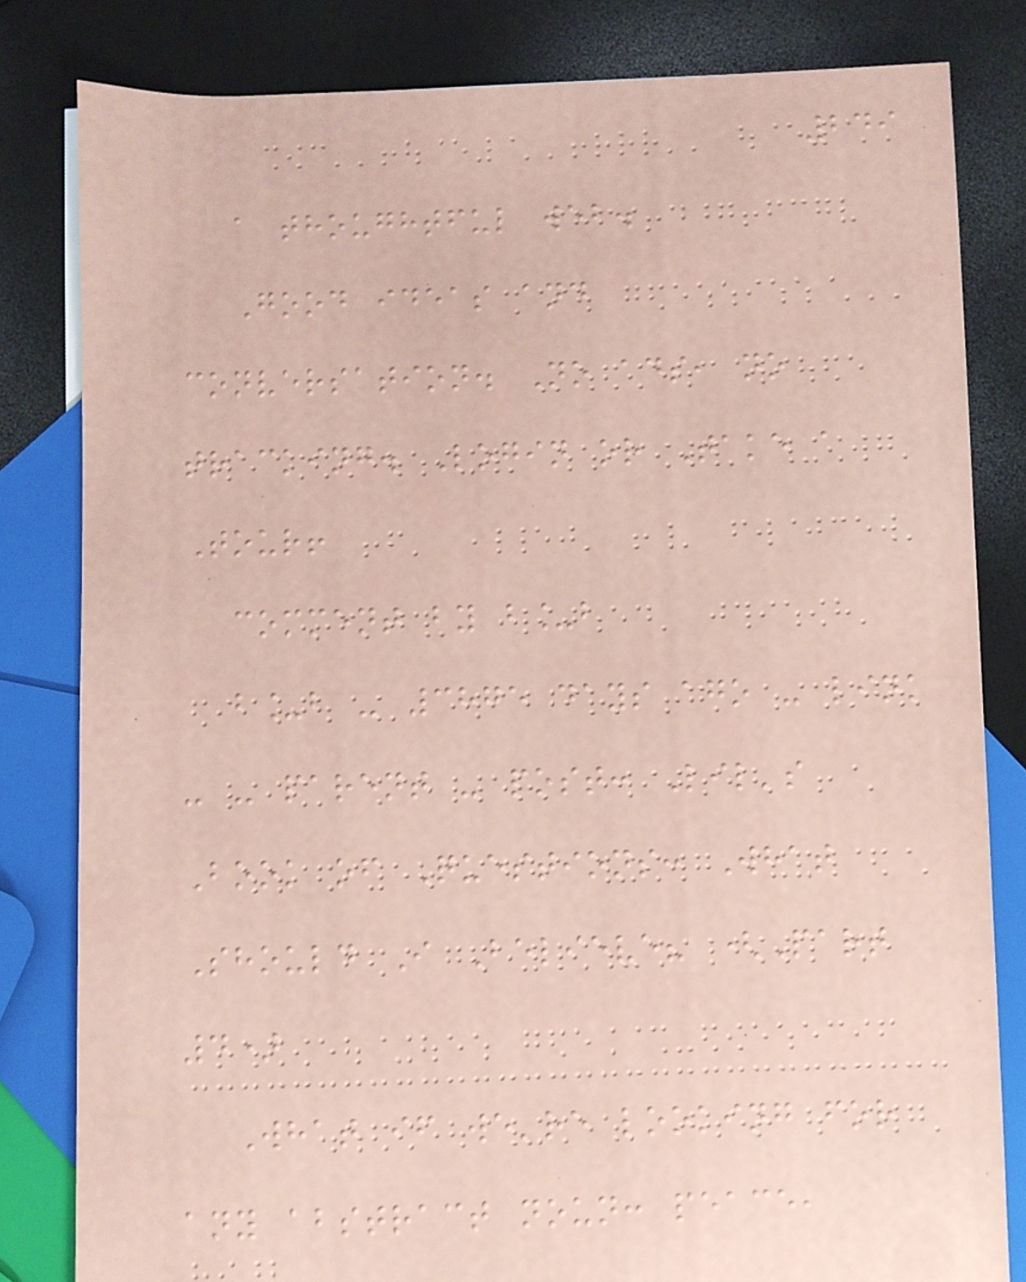249
a thoughtful web.
Good ideas and
conversation. No ads, no
tracking. Login or Take a
Tour!
comment by b_b
b_b - 3875 days ago - link
- - parent - post: Lil's
Book of Questions: What
Should I Believe? (Part
4)
What if we're looking for
any abstract noun: peace,
